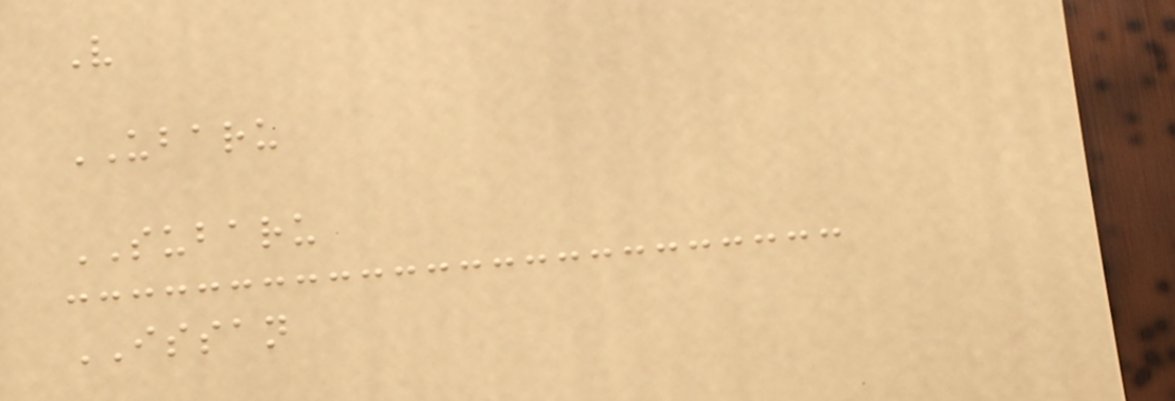V
UBARU
SUBARU
ISSAN
